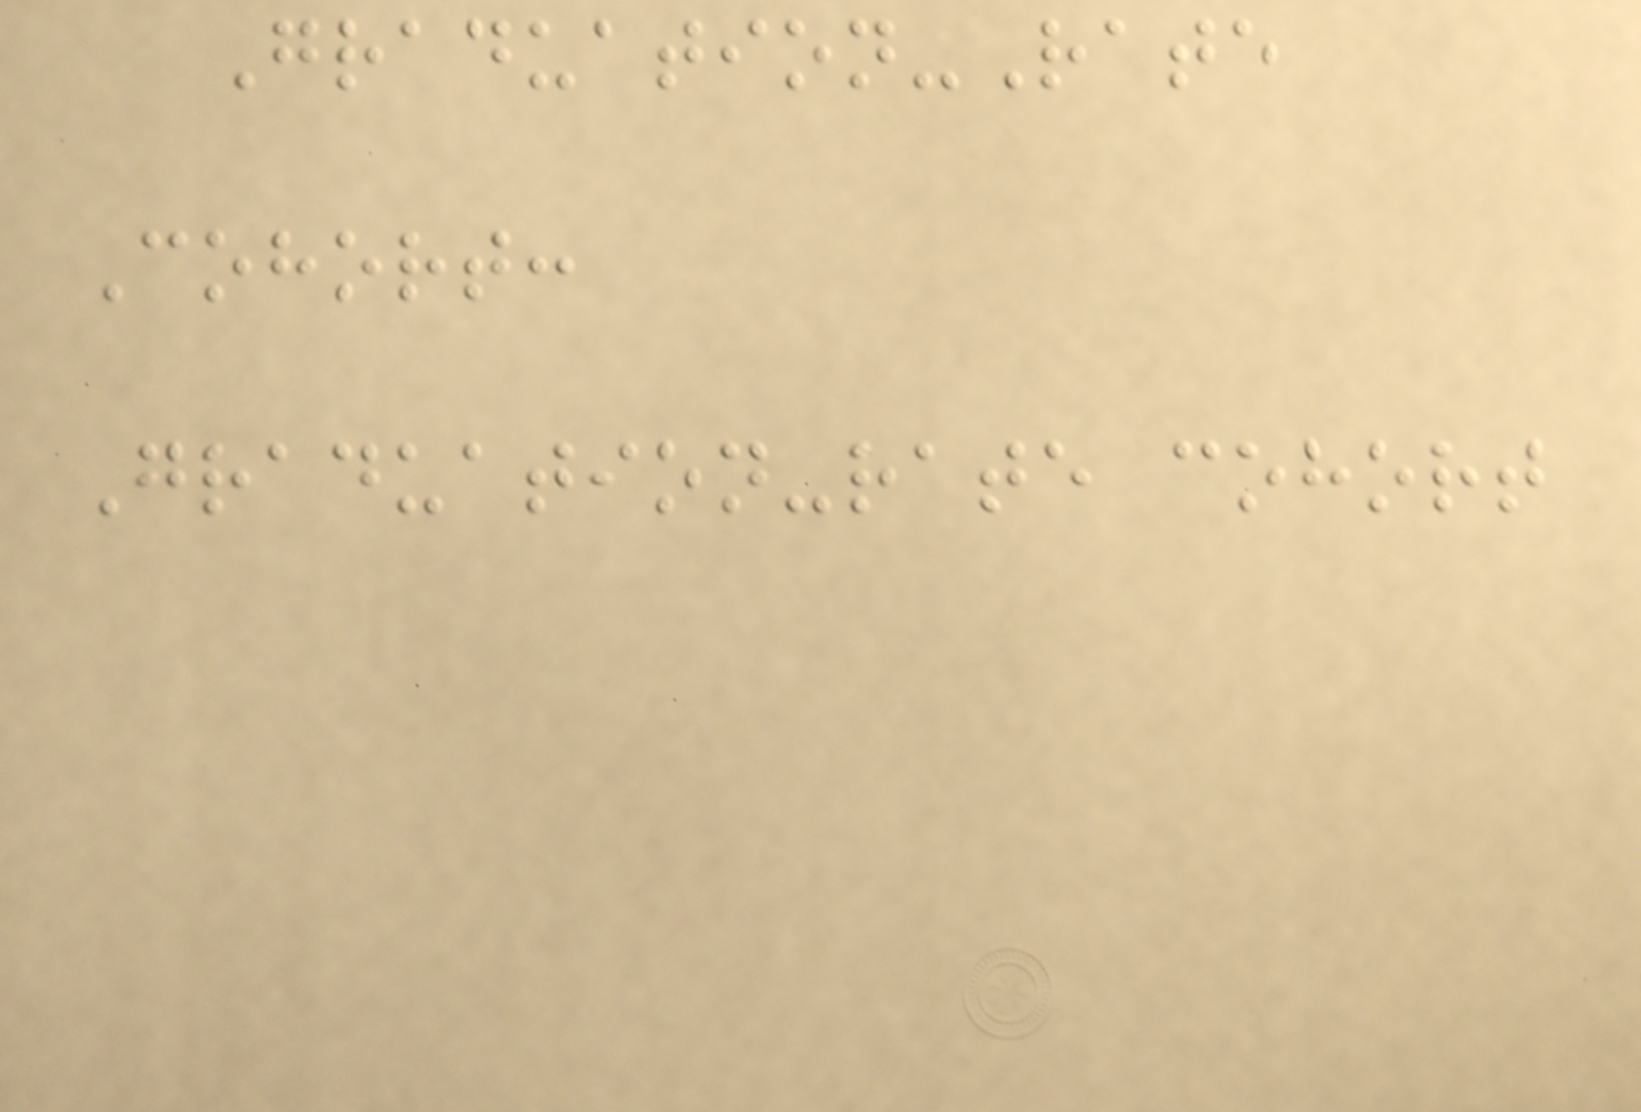Graduation-Rate
Cohort:
Graduation-rate cohort
